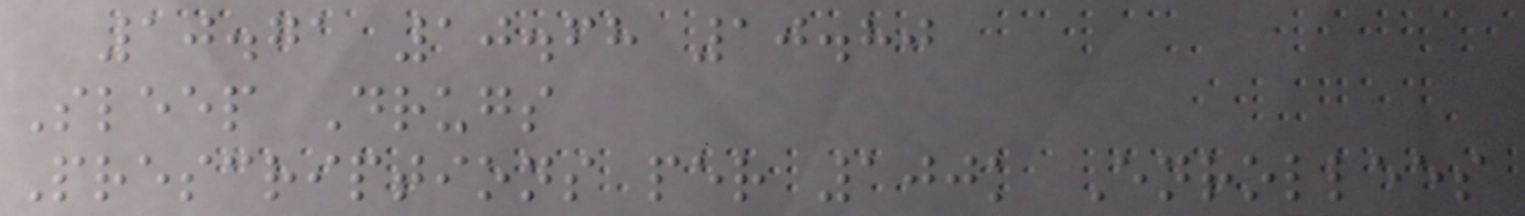10.71 10.68 10.80
Sleep Drugs
Prescriptions per 100k Enrollees
